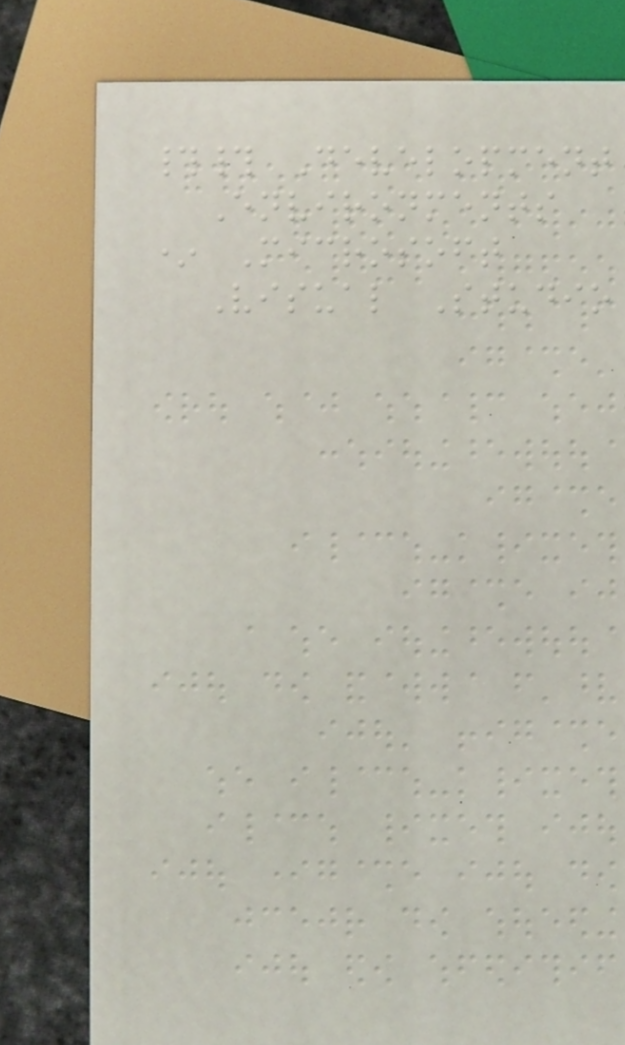## Development
Environments
* Microsoft
Visual Studio
